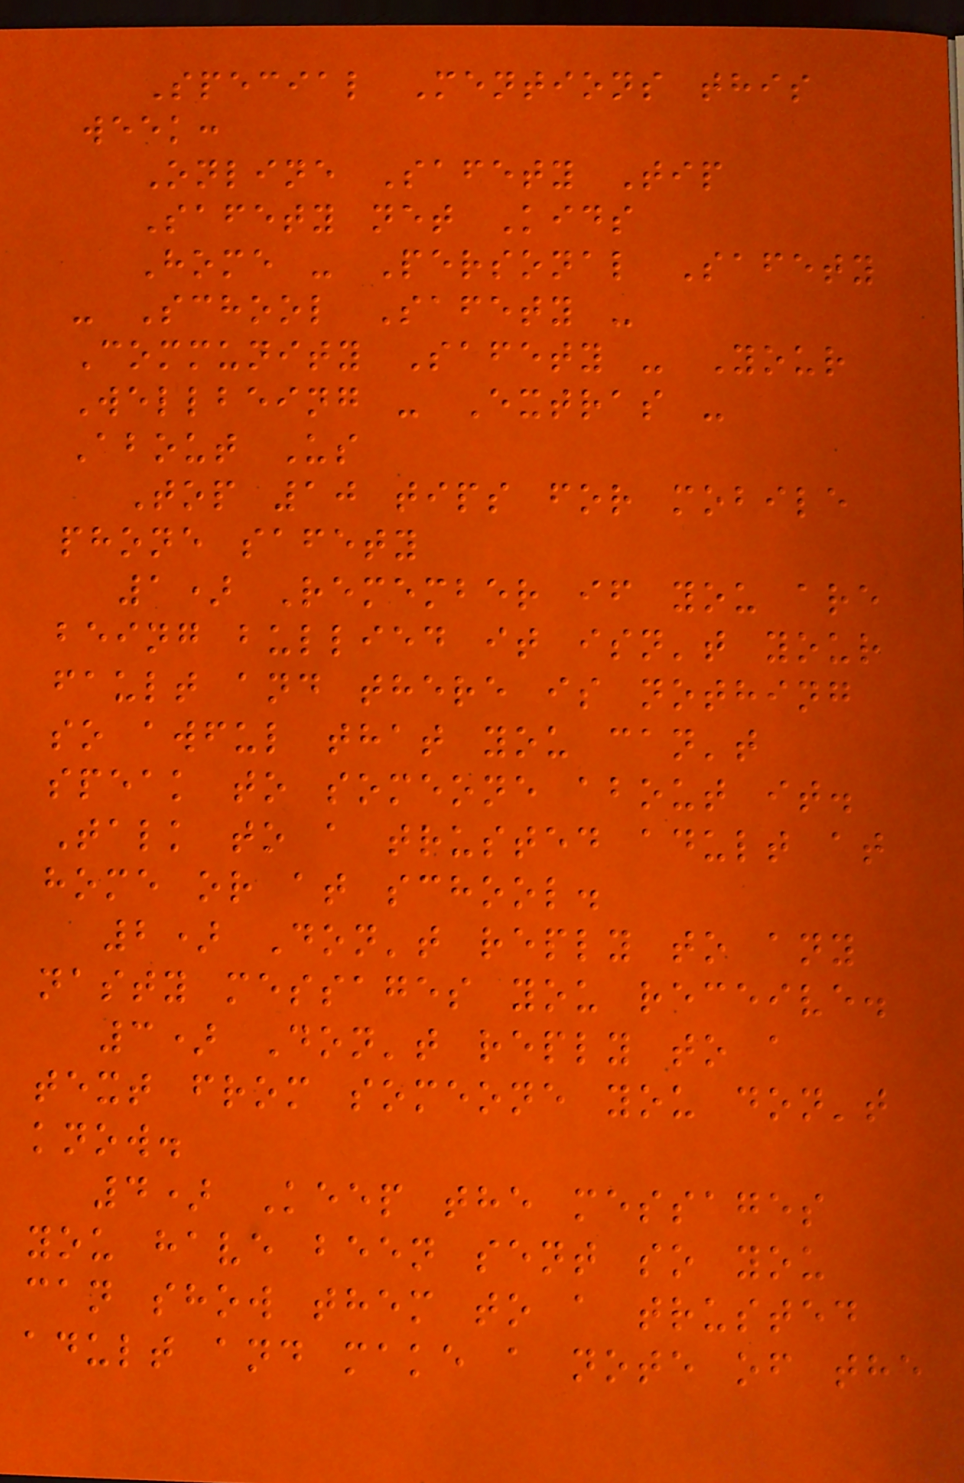Special Mentions this
week:
Online Safety Tip
Safety net Kids
Home - Personal Safety
- School Safety -
Community Safety - Your
Wellbeing - Extras -
About Us
Top 10 tips for mobile
phone safety
1) Remember if you are
being bullied it isn't your
fault and there is nothing
so awful that you can't
speak to someone about it.
Talk to a trusted adult at
home or at school.
2) Don't reply to any
nasty messages you receive.
3) Don't reply to a
text from someone you don't
know.
4) Keep the messages
you have been sent so you
can show them to a trusted
adult and make a note of the
